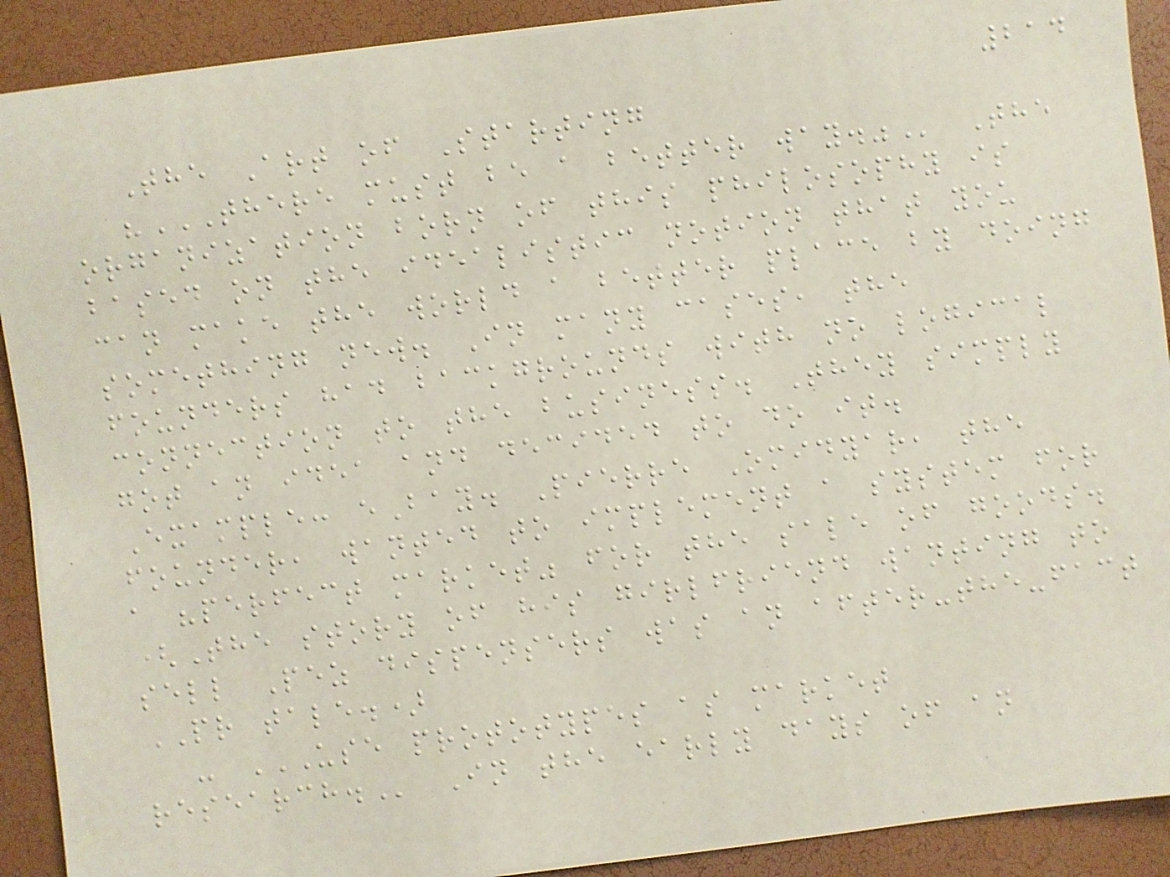214
The Art of Starting
"THERE MUST BE A BETTER WAY." The
organization born of this philosophy is
based on the idealistic notion that you
can make the world a better place by doing
something new. In many cases, the
founders had backgrounds with no logical
connection to the business. They simply
got an idea and decided to do it.
Example: eBay. Pierre Omidyar, the
founder, wanted to implement a system for
a "perfect market" for the sale of goods.
(The story of his girlfriend wanting to
sell Pez dispensers was an after-the-fact
PR tale.)
- USE PROTOTYPES AS MARKET
RESEARCH. In the early days of an
